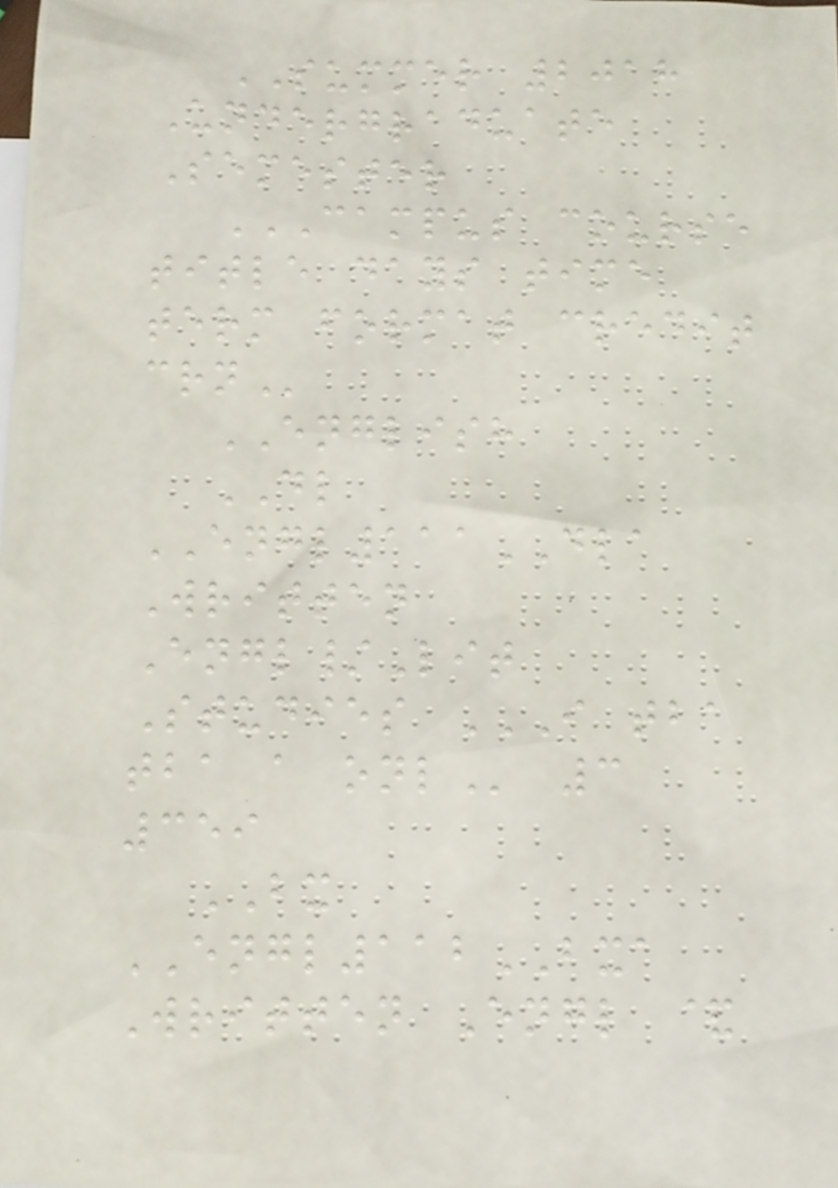SUMMER 2018
Undergraduate
Semester
CAMPUS COURSE
TITLE DAYS TIME
TERM FORMAT CREDIT
CRN
ENGLISH
DL
ENGL111DLA
Written
Engl/Lit
Studies I TBA
TBA A ONL 3
359
BX
ENGL112BXA
Written Engl &
